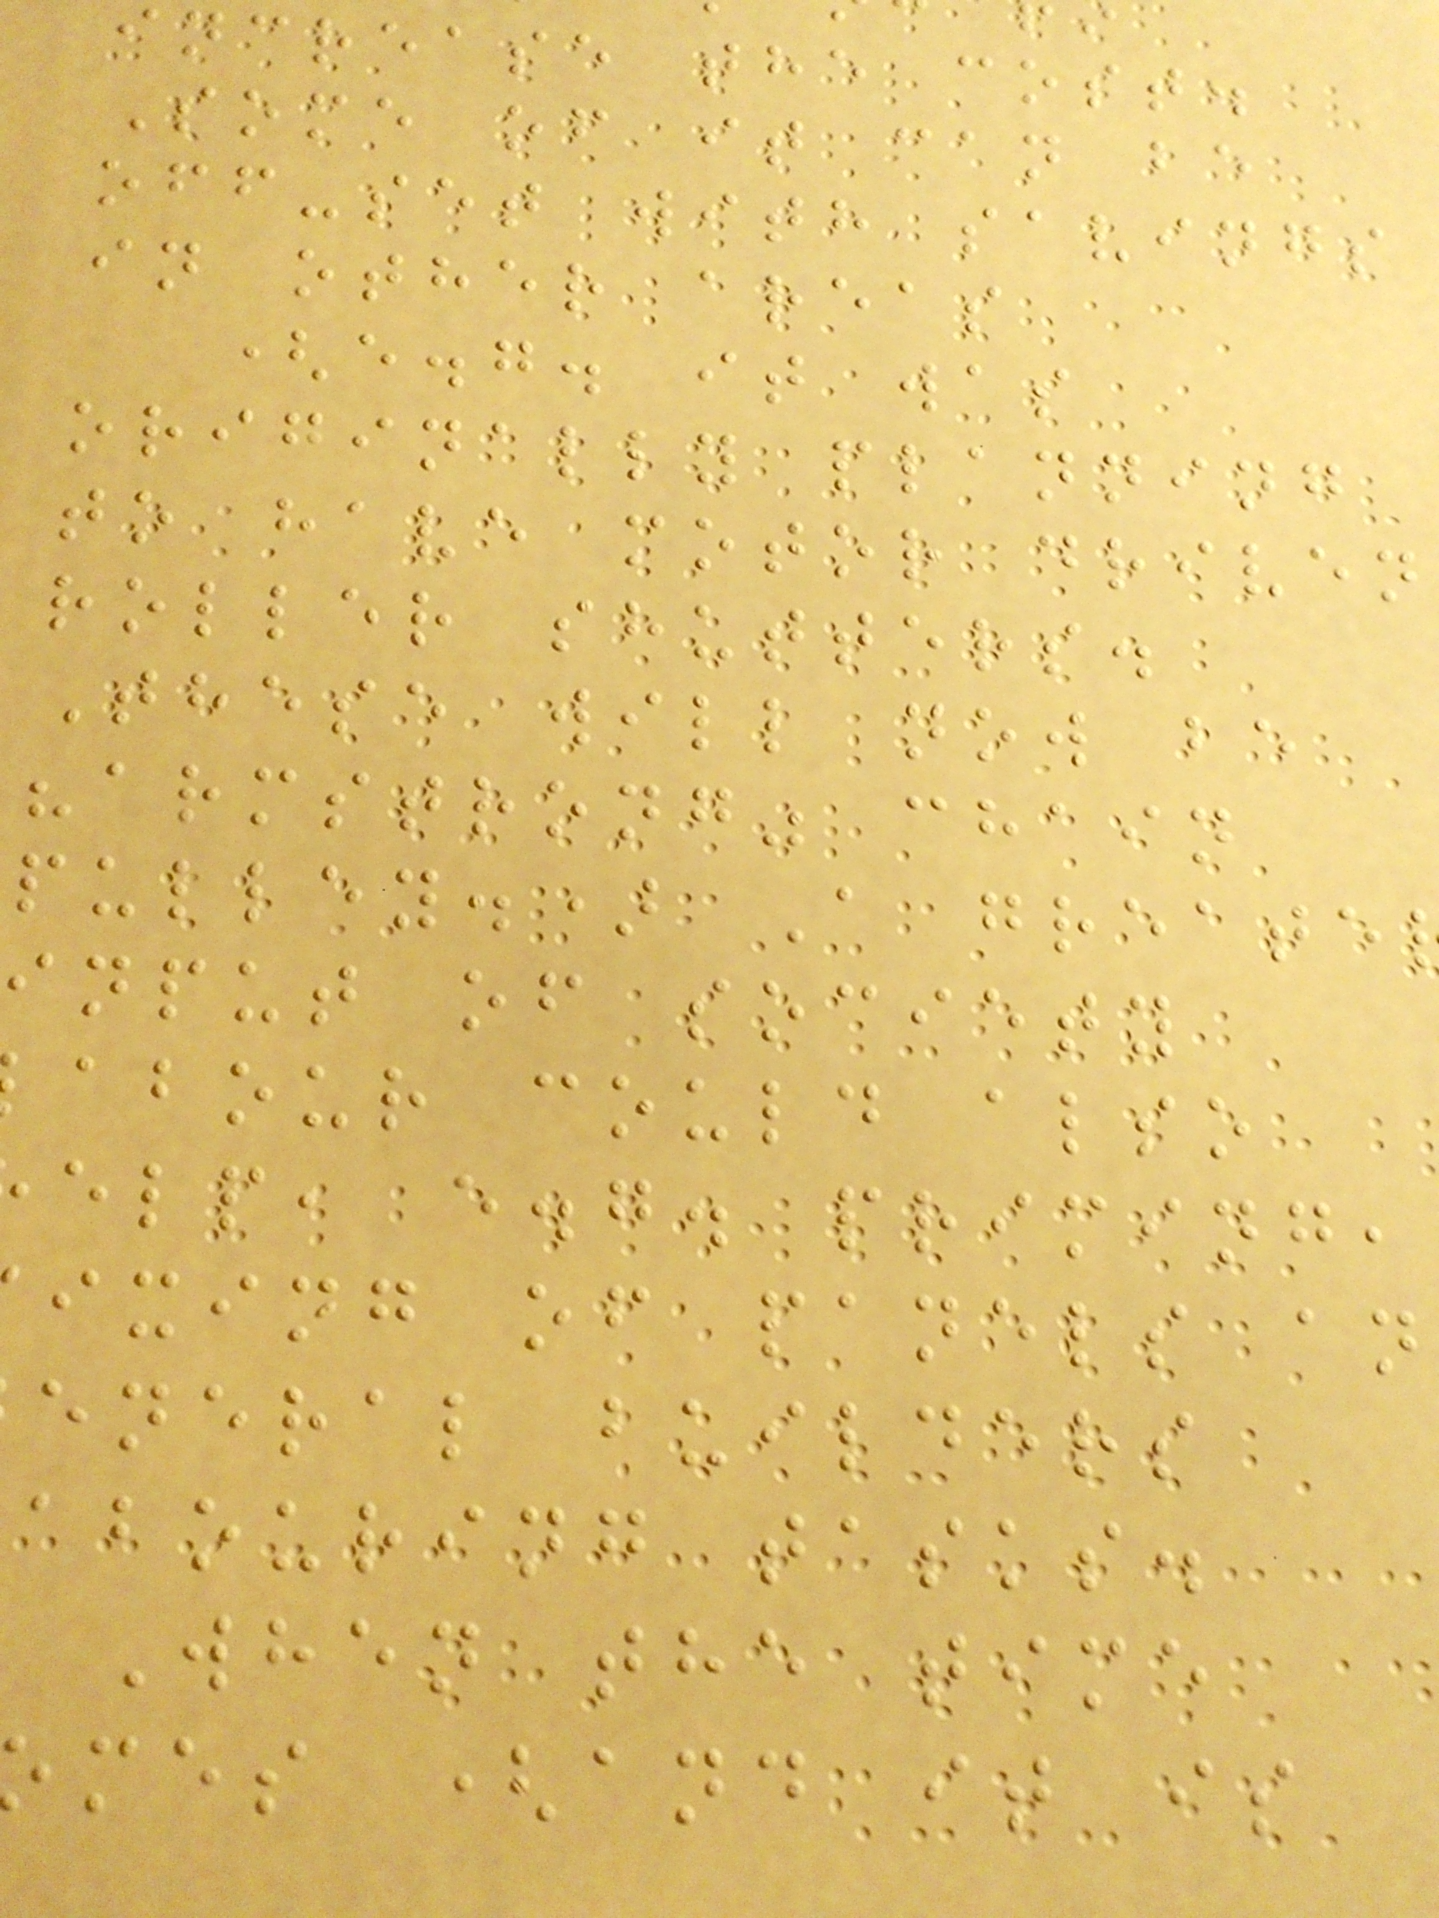increase the cost.
Some of it can be
off-set with savings
in other areas
(e.g. it was
originally planning
to have motor driven
roller shutters.
These will now be
"armstrong" chain
pulley.) A greate
input of society
abour could also
elp, e.g. priming,
ixing of panels an
eneral builders
abouring tasks.
When the time
mes (and it is
